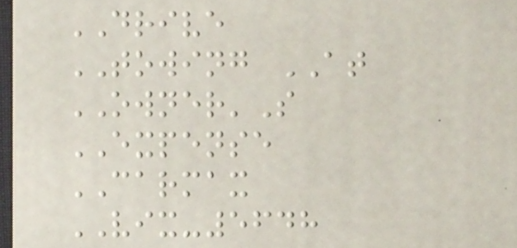DRIVE
TOWING AT
OWNER'S
EXPENSE
CARMAX
VIX-5648
